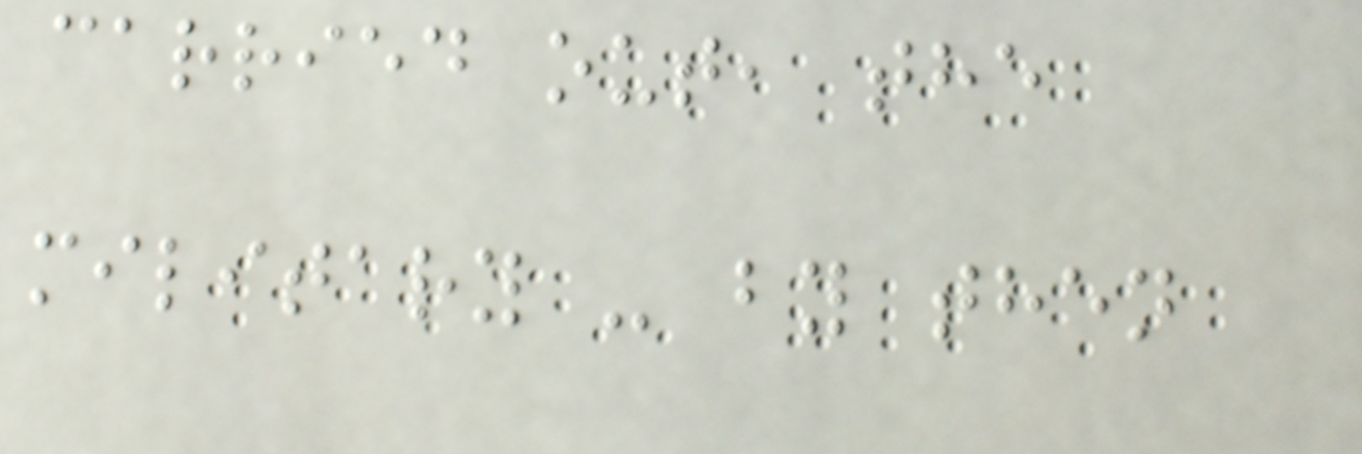carried out, the
military - by then
